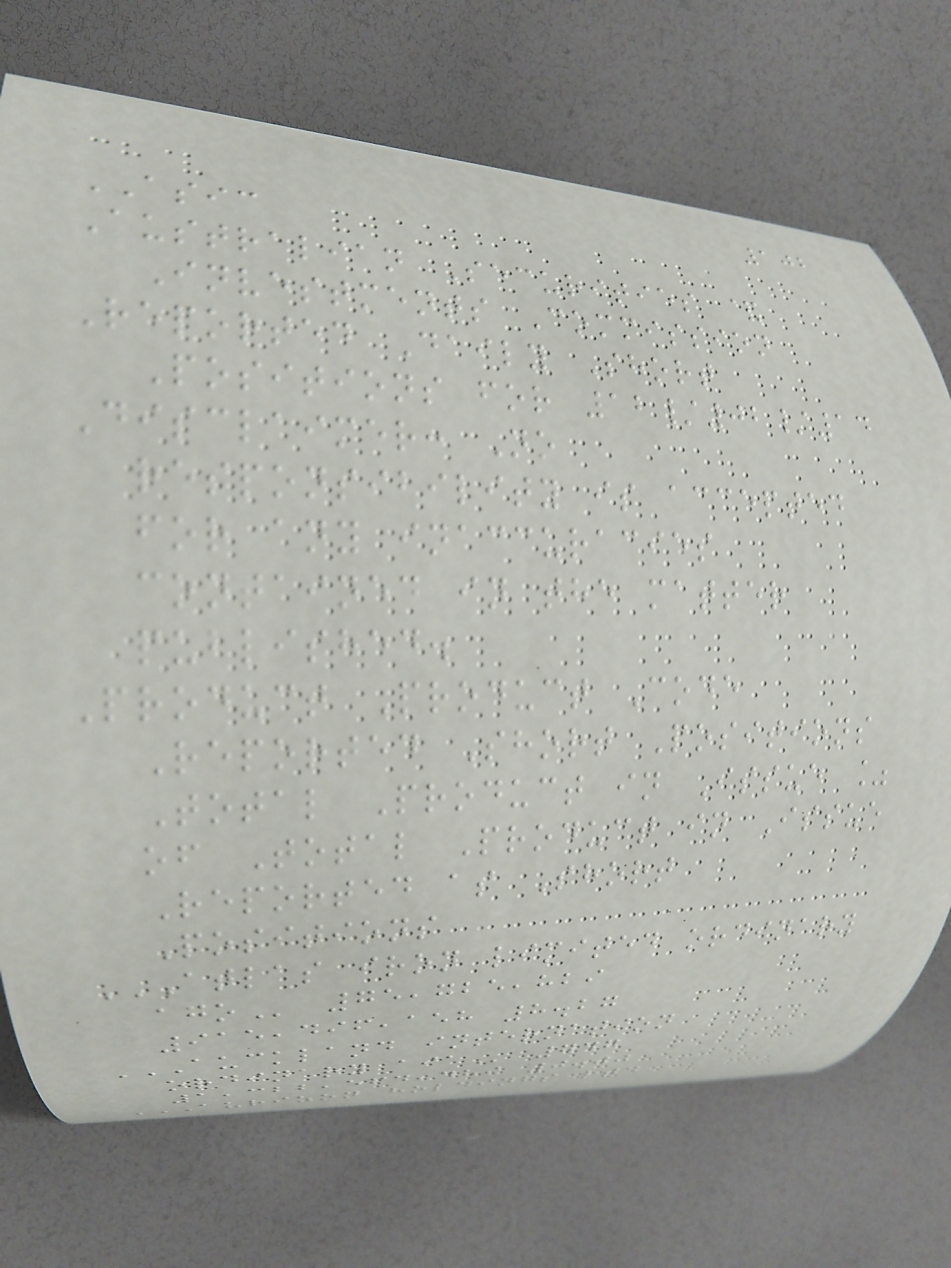102
ASIC
Australian Securities &
Investments Commission
Reported Daily Short
Positions for 12/02/14
Disclaimer: No
responsibility is accepted
for any inaccuracies
contained in the matter
published.
Product Product Code
Reported Short Positions
Total Product in Issue %
of Total Product in Issue
Reported as Short
Positions
ATLAS IRON LIMITED ORDINARY
AGO 75,725,829
915,496,158 8.27
AUCKLAND INTERNATION
ORDINARY AIA 747
1,322,564,489 0.00
AURIZON HOLDINGS LTD
